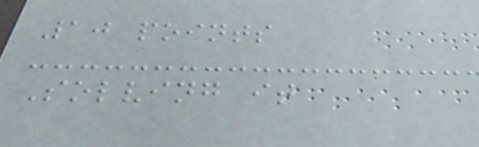10 points
Solving it
